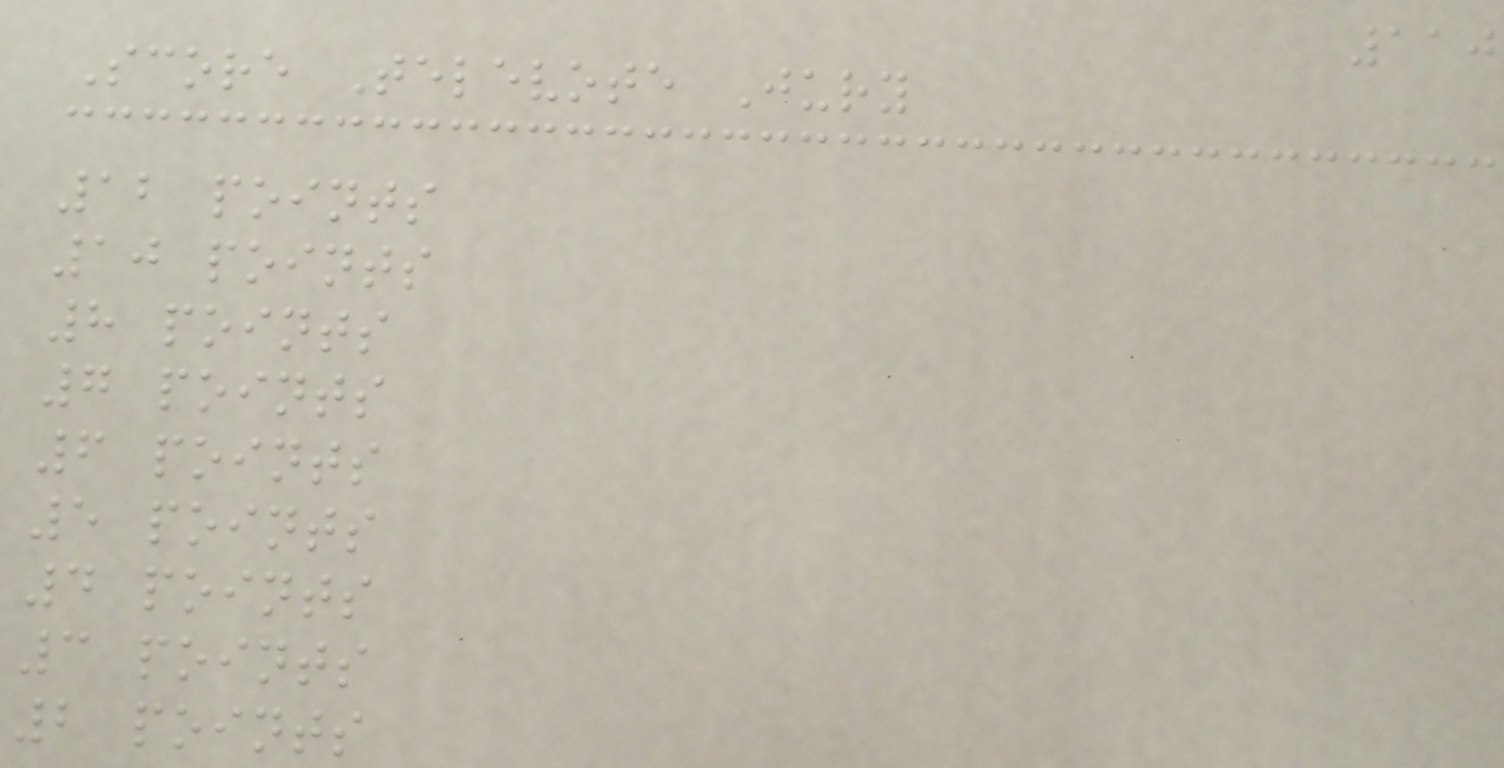110
Score Televote Jury
12 points
10 points
8 points
7 points
6 points
5 points
4 points
3 points
2 points
